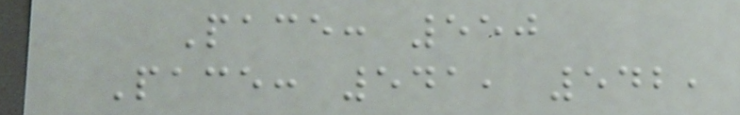Pace: 550
Pace: 541, 542,
